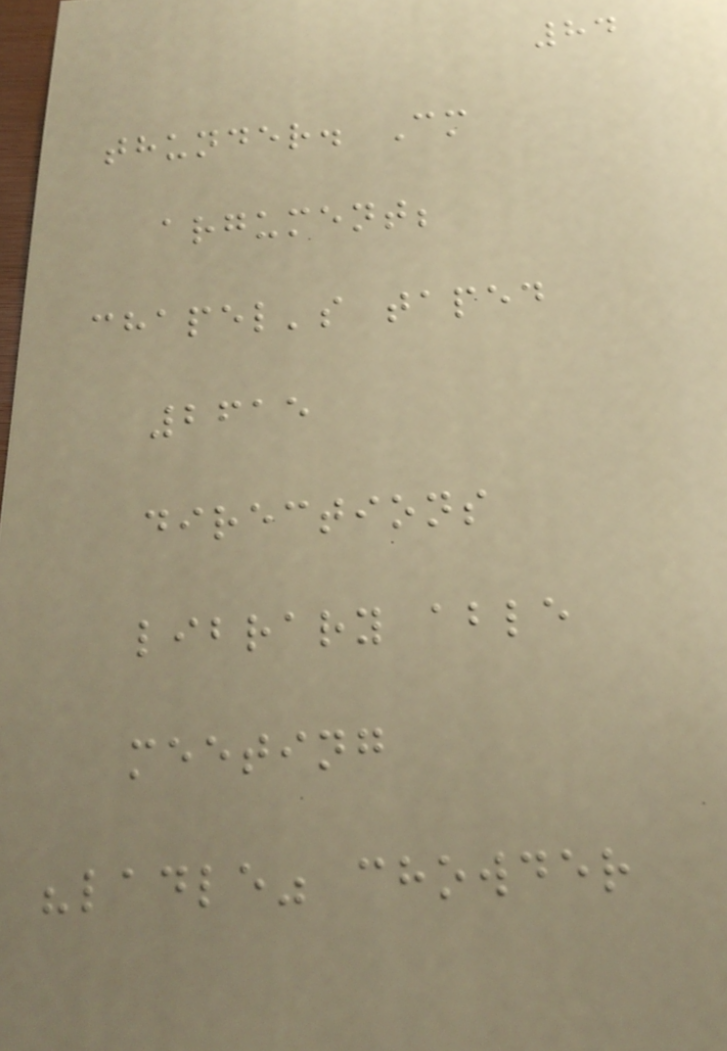84
thunder. Cm
argument;
chapel's taped
2615
directions
library able
meeting
"ladle" chowder
